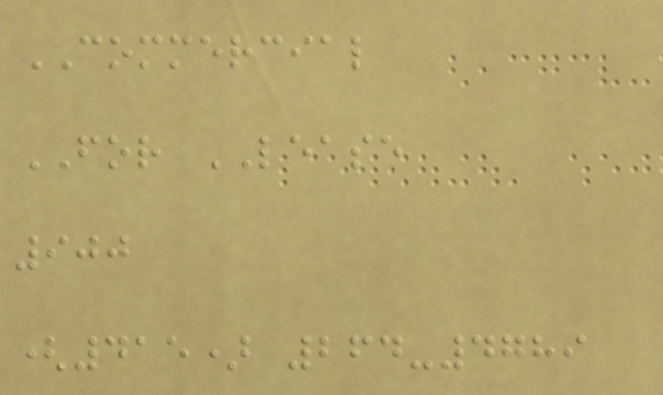COMMERCIAL
FOR LEASE
900
(415) 264-4789
